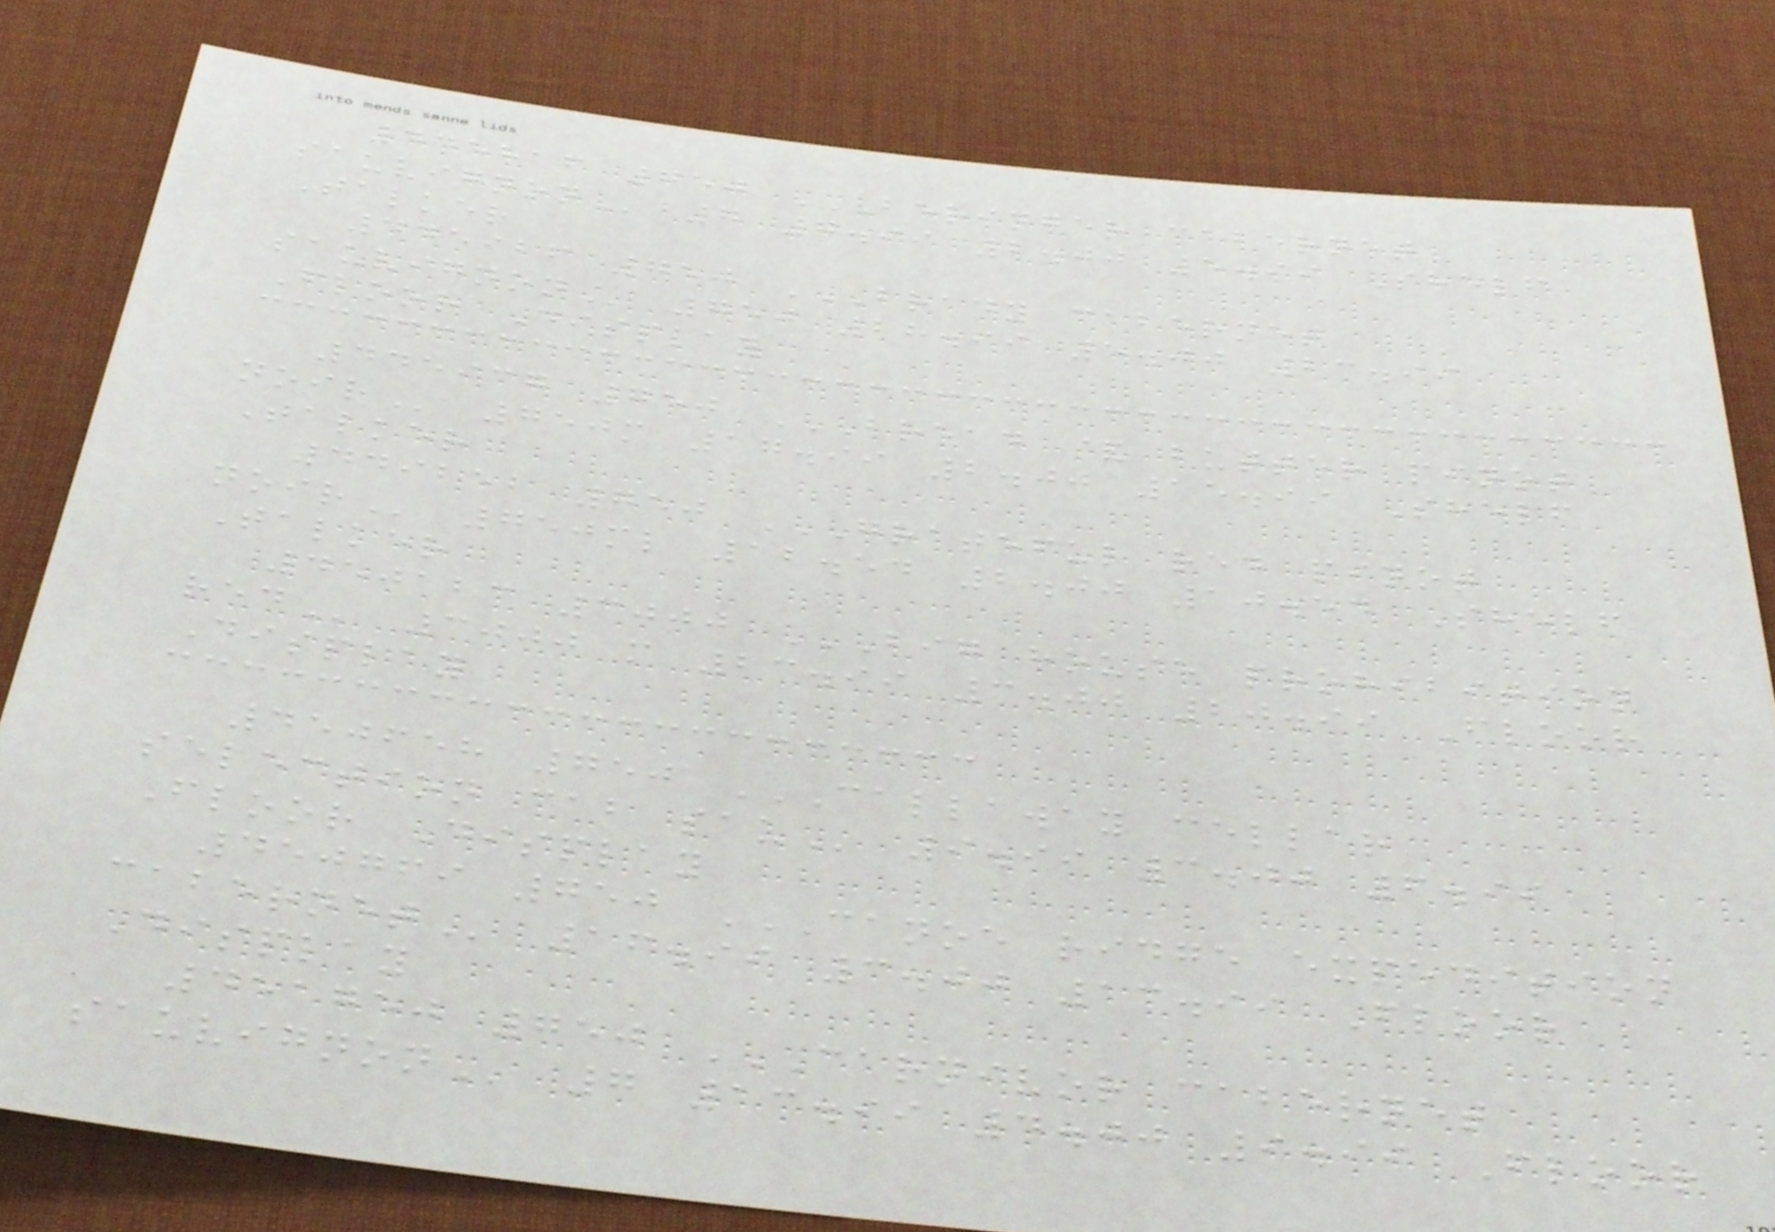445816 750 BERINGER CABERNET
SAUVIGNON 7 7.99 2.00 5.99 Shelf
Talker
445926 750 BRADY CABERNET
SAUVIGNON 750 28.99 5.00 23.99
Floor Display
445937 750 BREAD & BUTTER PINOT
NOIR 750m 17.99 2.00 15.99 Shelf
Talker
449252 750 GRATEFUL RED PINOT
NOIR 750ml 12.54 2.00 10.54 Shelf
Talker
450123 3000 BIG HOUSE PROHIBITION
RED 3000 m 23.99 3.00 20.99 Floor
Display
450658 750 CALLAWAY CELLAR
SELECTION CAB SAU 9.99 3.00 6.99
Floor Display
450769 750 CANOE RIDGE EXPEDITION
CABERNET 16.99 3.00 13.99 Floor
Display
451750 750 CARNIVOR CABERNET
SAUVIGNON 7 13.99 4.00 9.99 Floor
